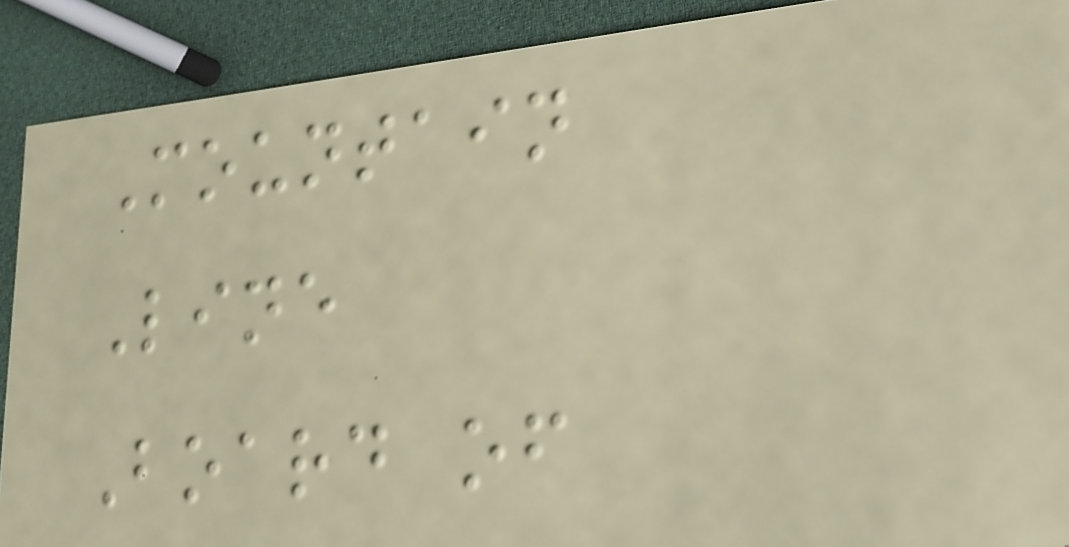Mountain
Line
Board of
